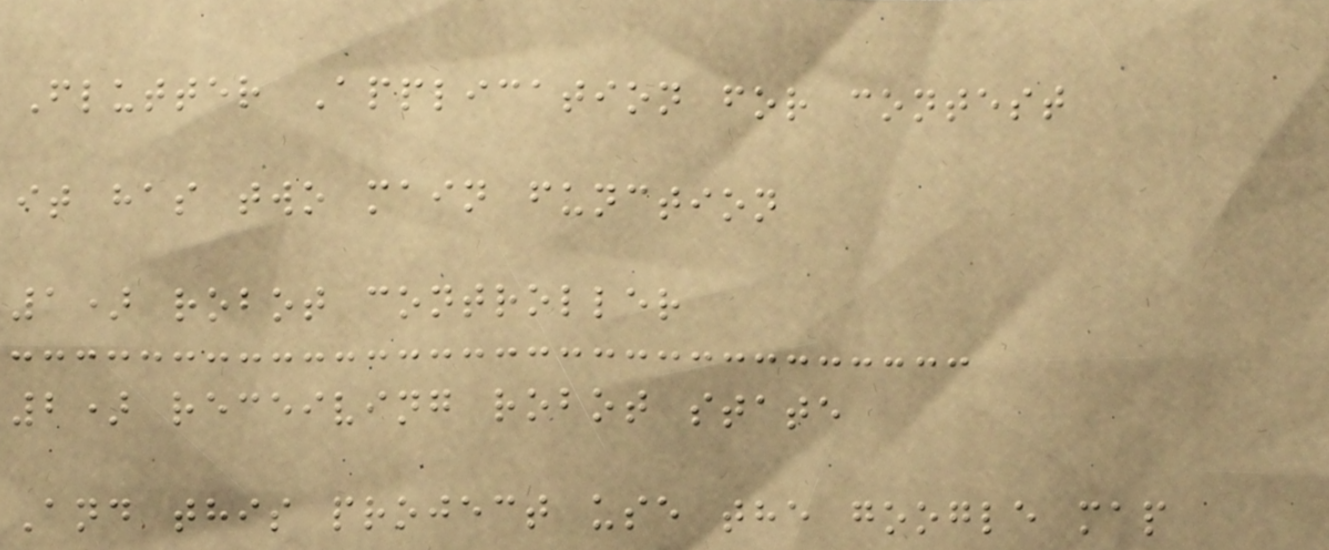Flutter Application for contest
it has two main function
1) robot controller
2) receiving robot state
And this project use the google map
